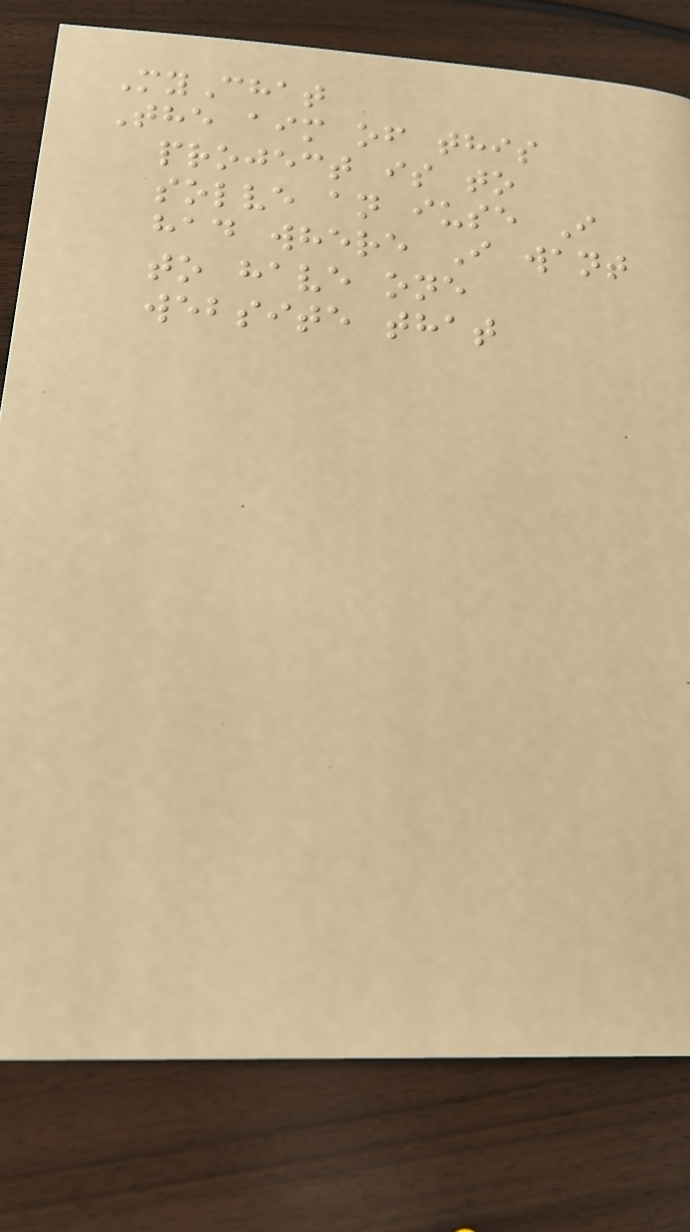MyChat
The aim of this
project is to
solve an iuse I
had where I want
to have one
website that
